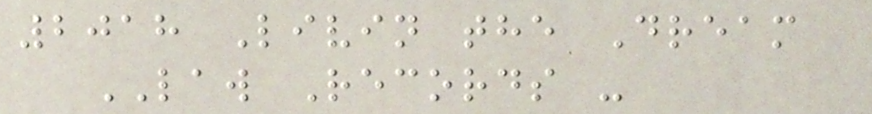2018 Livin the Dream
LAW Records -
